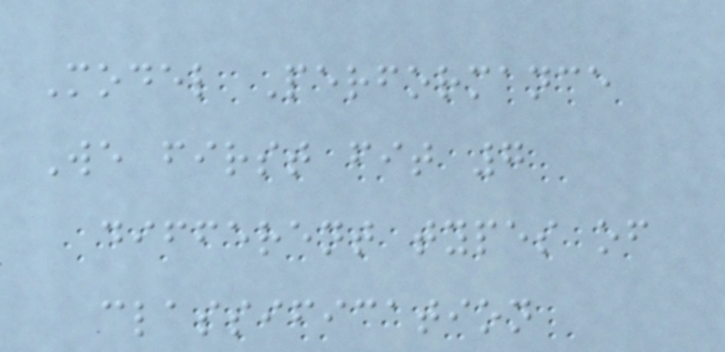Model Performance
We first fit 7
different types of
classification
